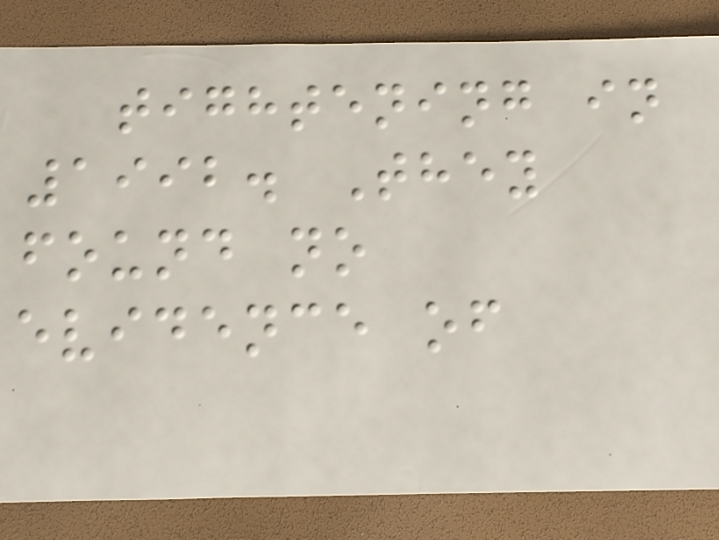tightening in
1992. They
found no
evidence of
